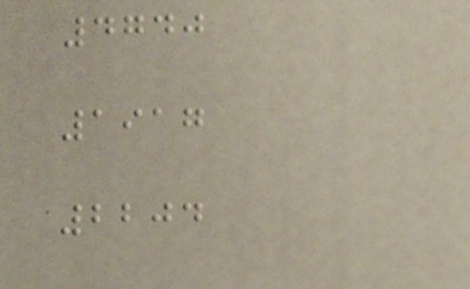4740
1917
2204
